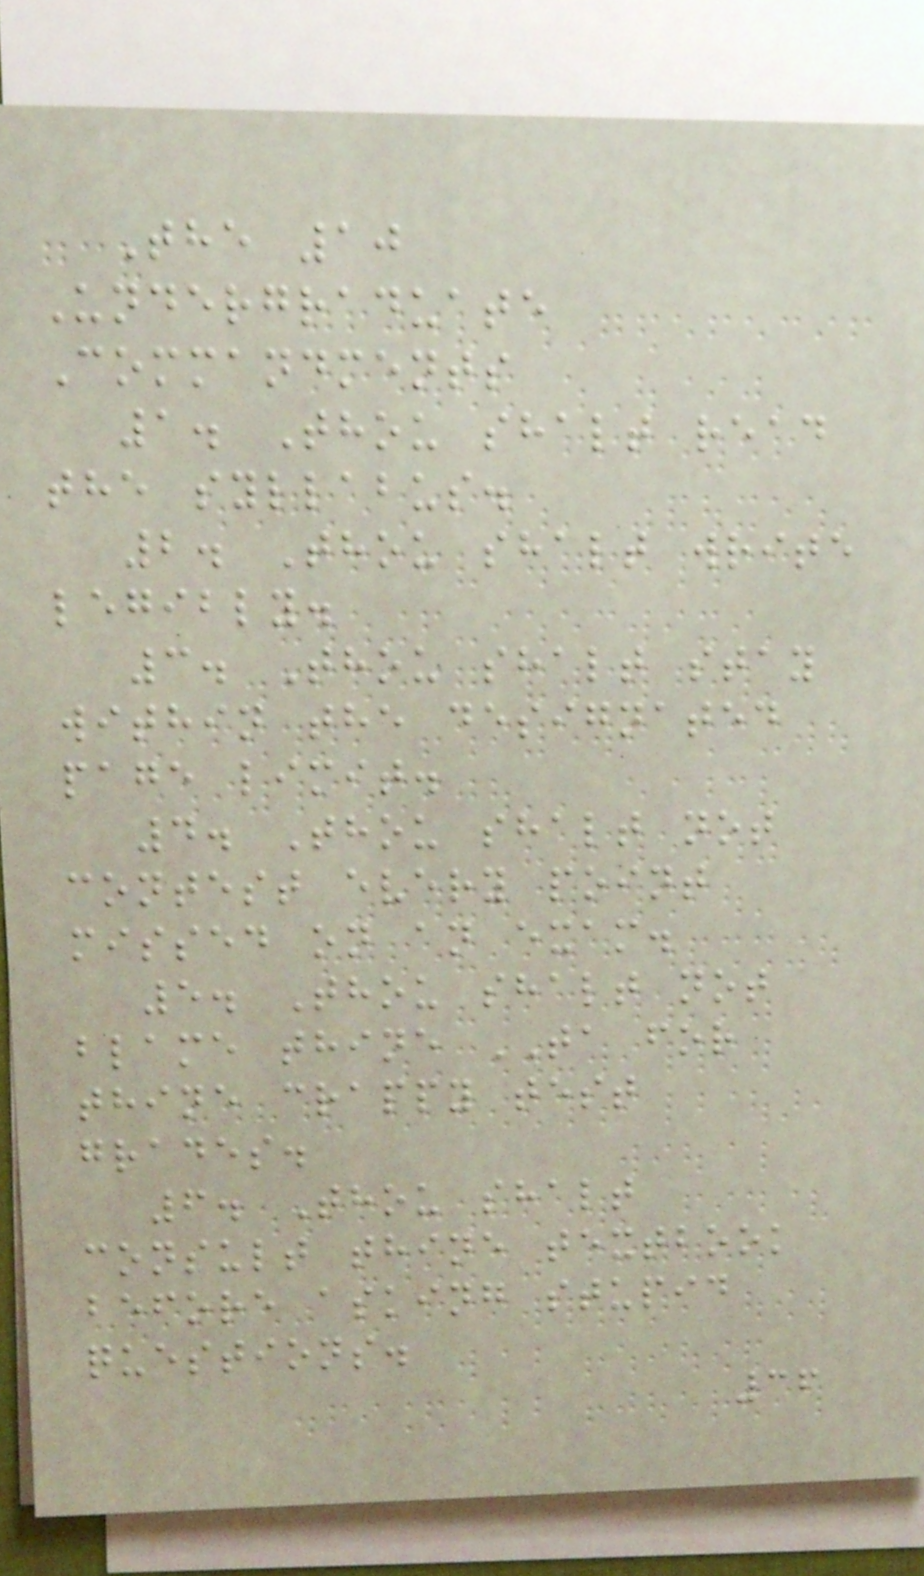The 10
Undergraduate
Commandments
1. Thou shalt read
the syllabus.
2. Thou shalt write
legibly.
3. Thou shalt stay
within the designated
page limit.
4. Thou shalt not
contest every point
missed on an exam.
5. Thou shalt not
blame thine TA for
thine crappy test
grades.
6. Thou shalt
consult thine textbook
before asking stupid
questions.
36
